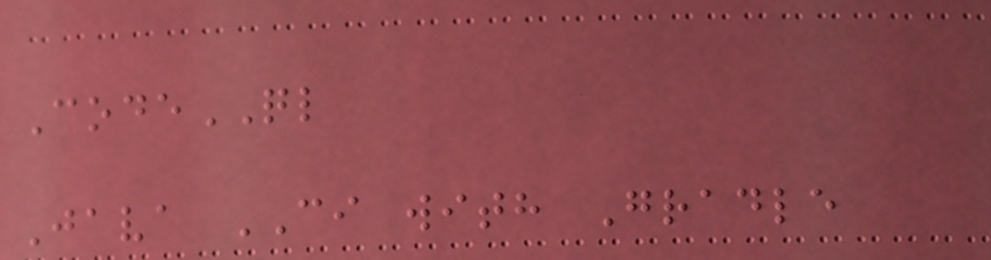CodeQL
Java CI with Gradle
